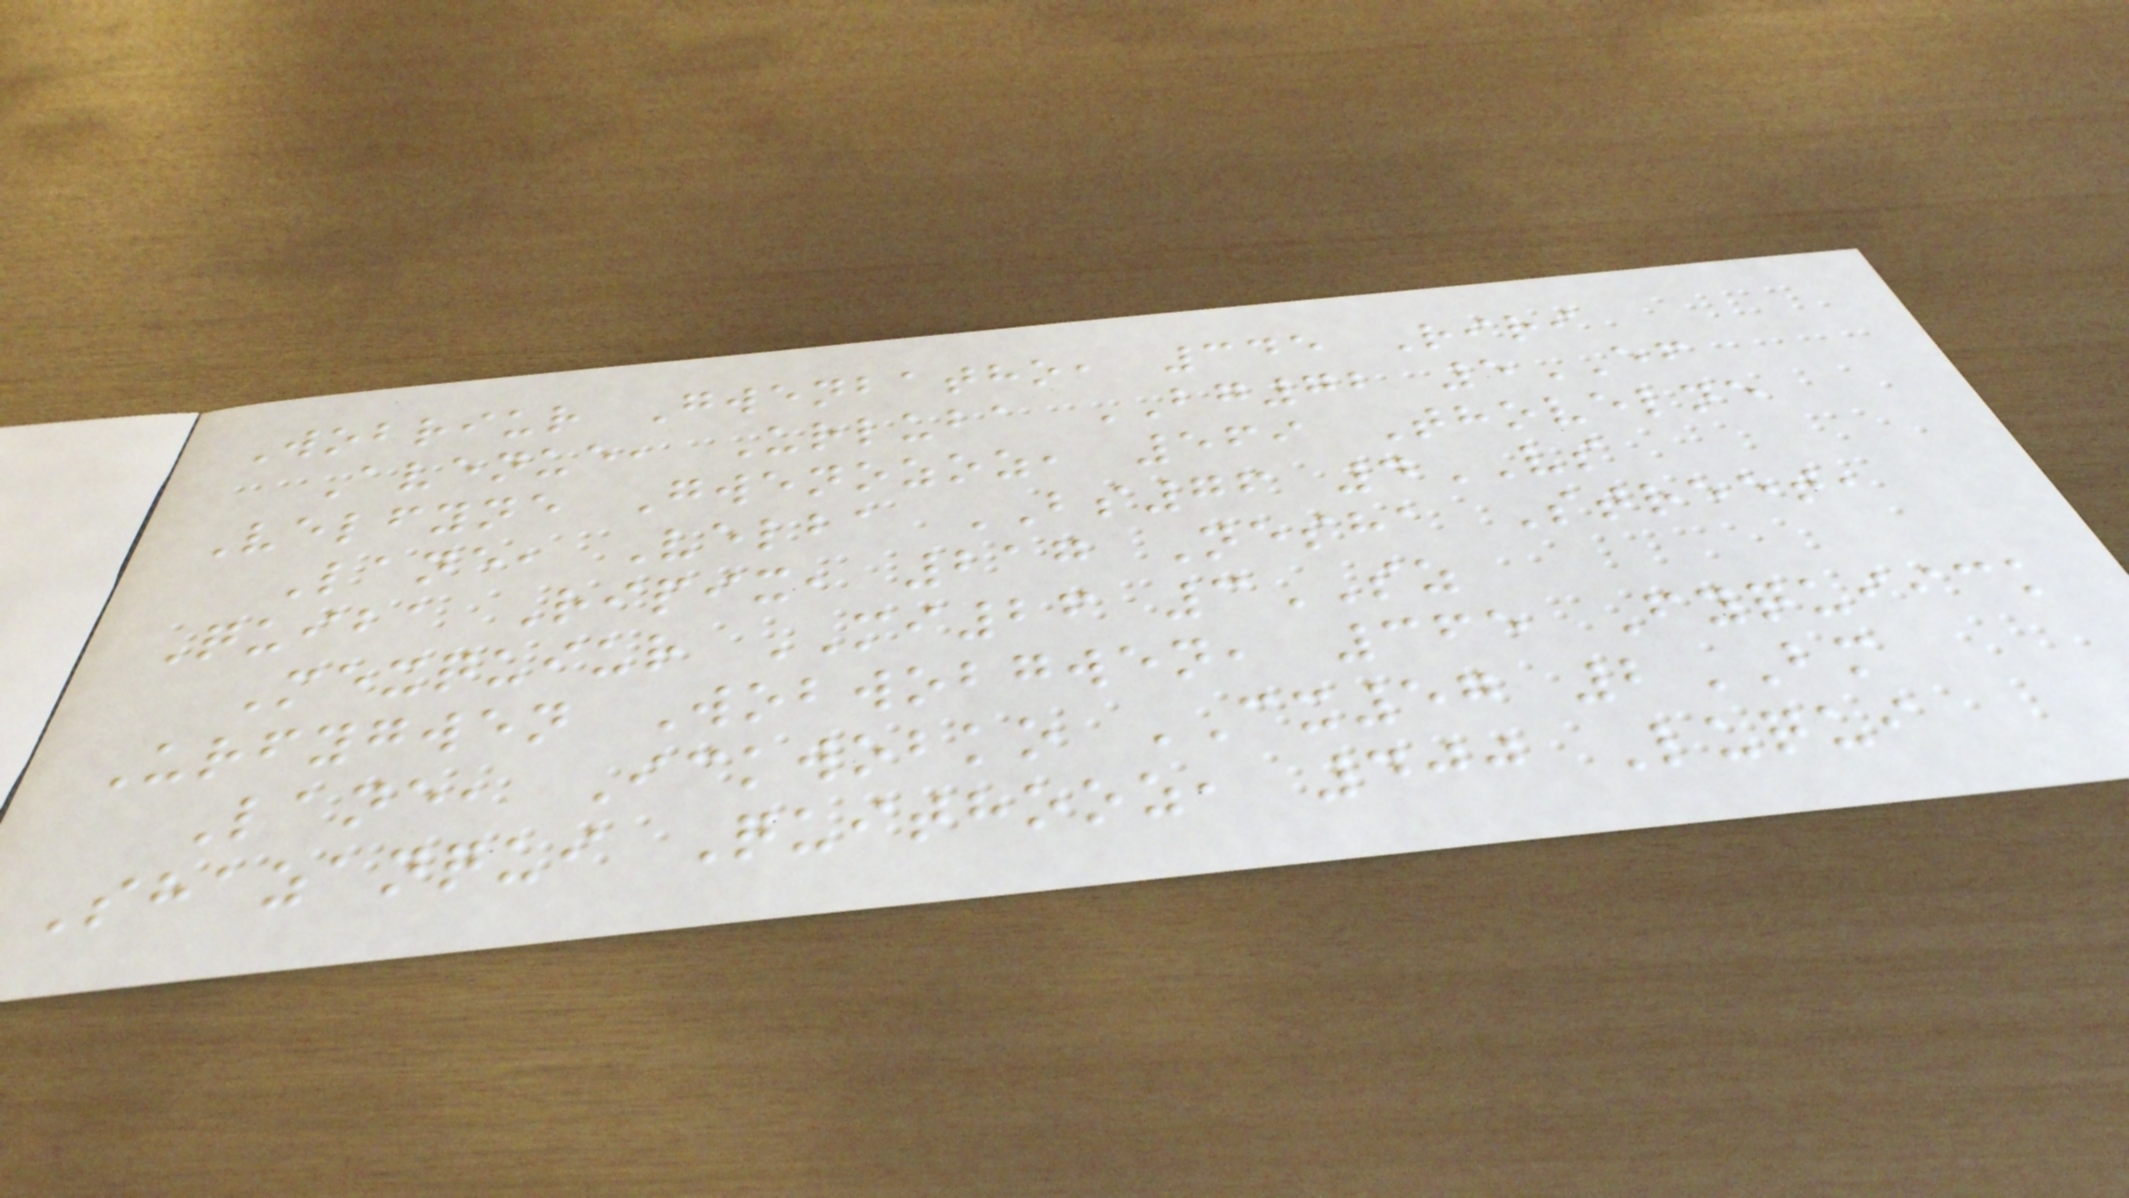Wobriur Gwenbatho, 345 Riri
Avenue, Urluba BG72 5EF
Velfyne Gwenozoz, 569 Thovelne
Lane, Velba BS76 4VS
Quiba Ripix, 217 Nesha Street,
Mexquiur MI26 3SZ
Urfygwen Wobwobgwen, 365 Fyquiick
Lane, Ickwobko CX57 2BM
Shazanqui Quithooz, 400 Luqui
